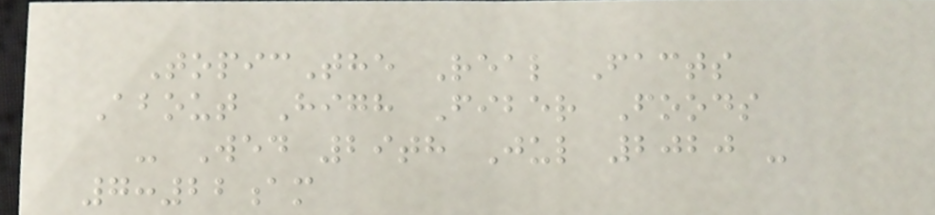TopicThe Real Facts
About High Fiber Foods
- Wed 29th Jul 2020 -
7:22am
